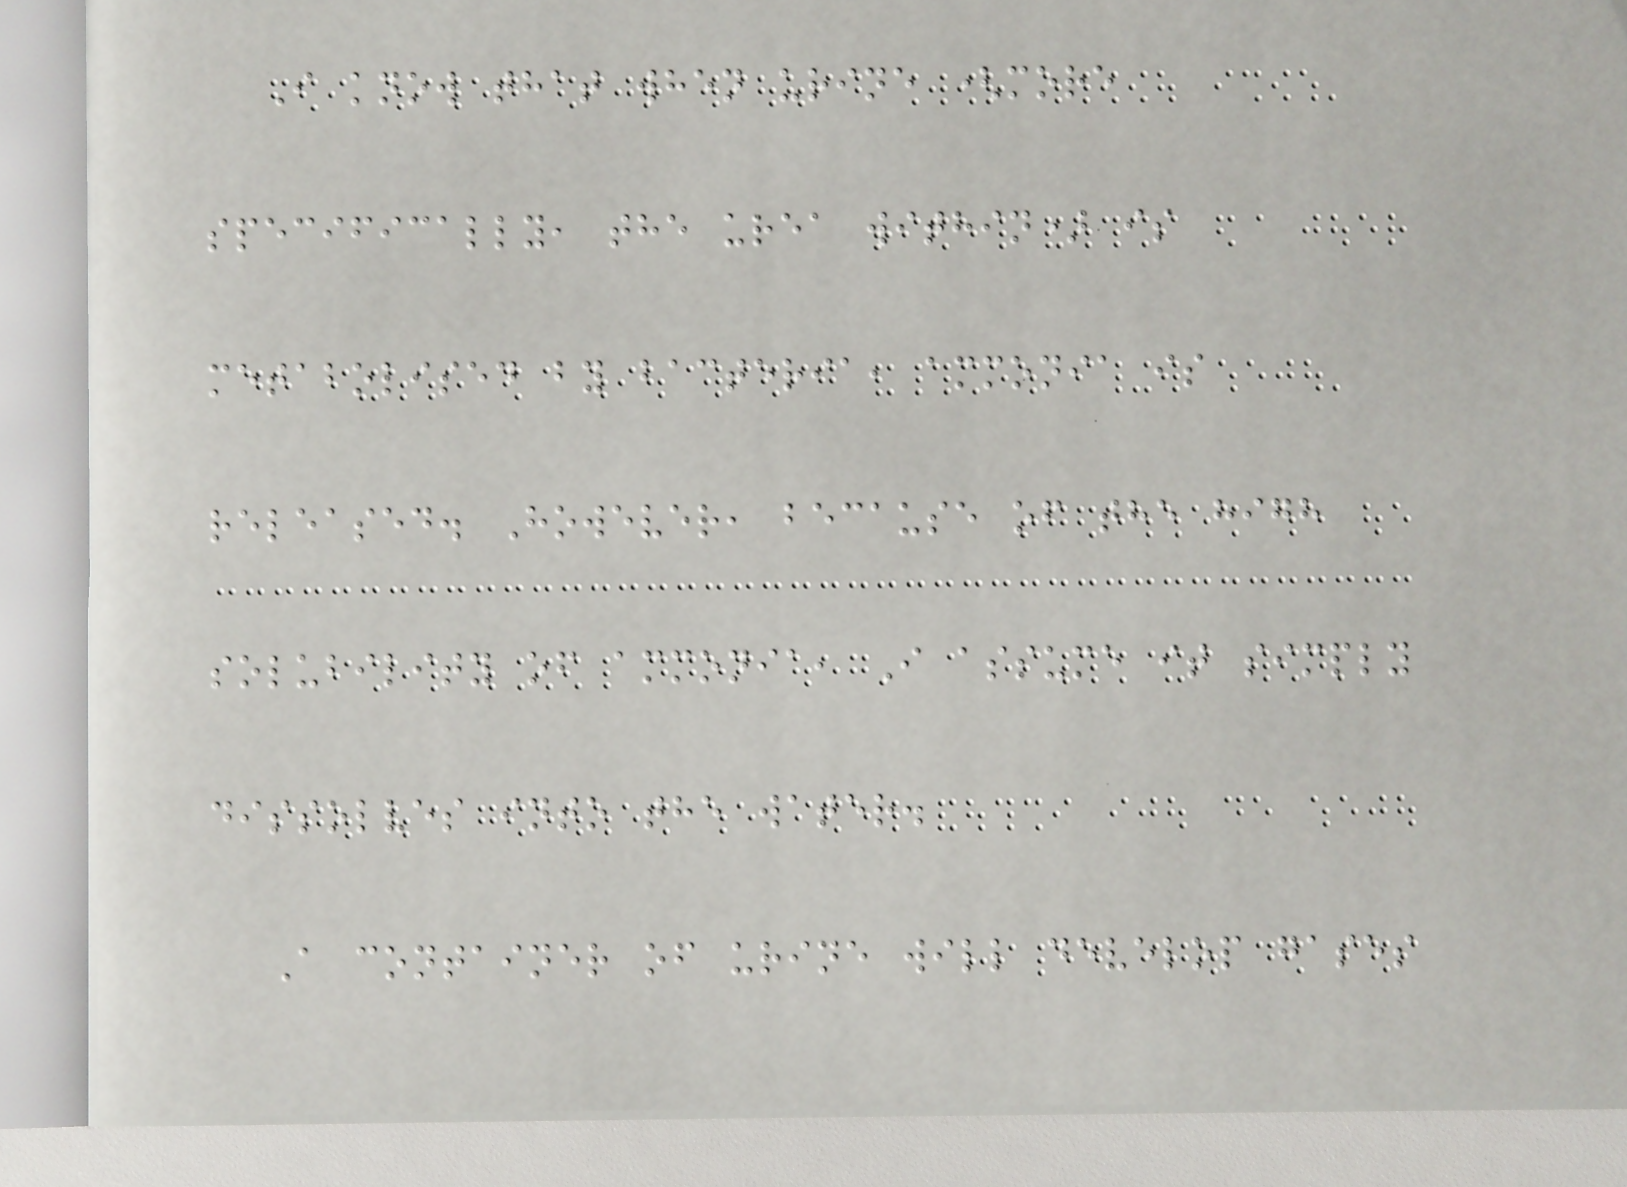I know that when urine (more
specifically, the urea within) is
metabolised by bacteria, ammonia is
released. However, because of the high
solubility of ammonia, I assume it simply
dissolves into the water.
A container of urine will develop gases
